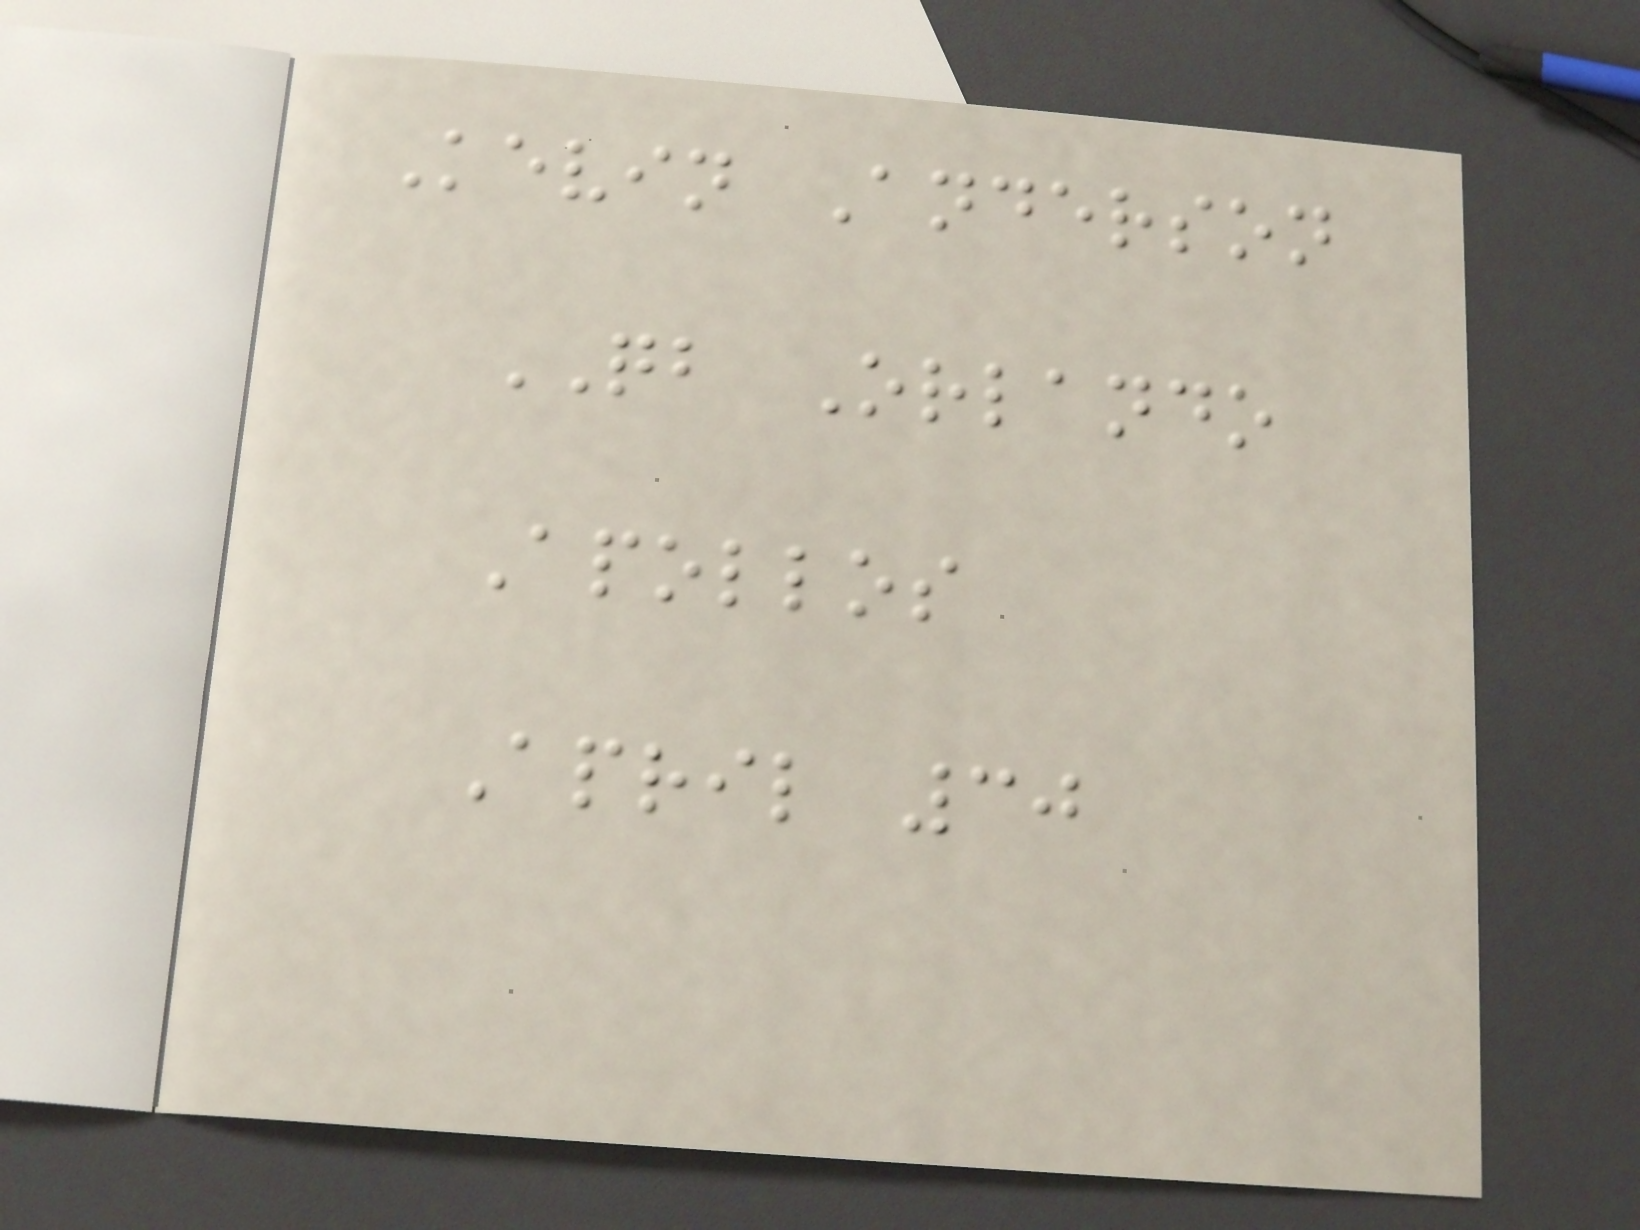Kevin Anderson
QB Orlando
Apollos
April 30
